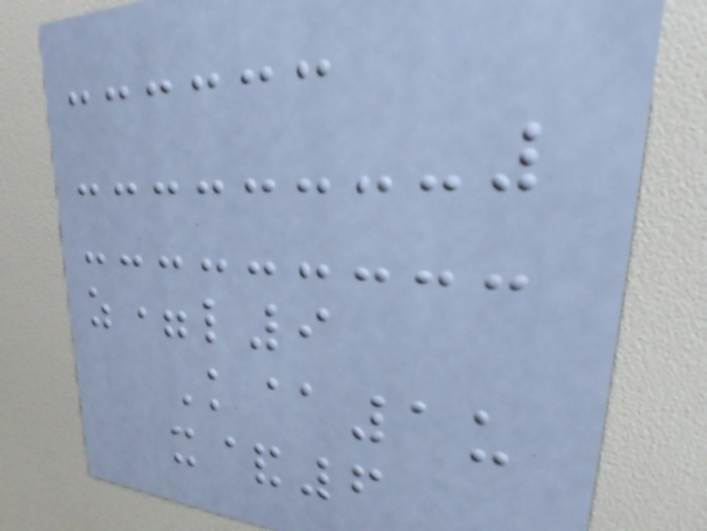z=l9
K@1u
x&6
